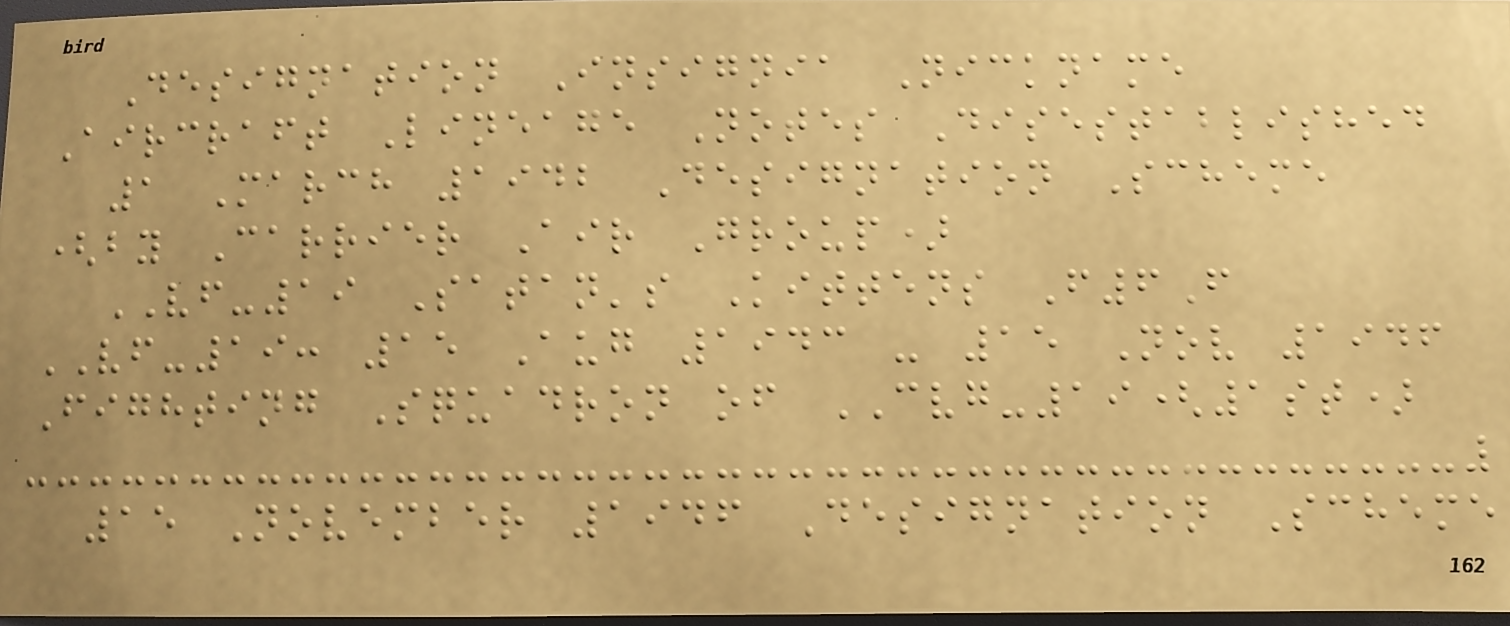Designation Insignia Nickname
Aircraft Lineage Notes Disestablished
1 March 1942 Designation Scheme
(by Carrier Air Group)
VF-19 Satan's Kittens F6F
VF-19: 15 Aug 1943 - 15 Nov 1946
Fighting Squadron of CVG-19(1st)
15 November 1946 Designation Scheme
